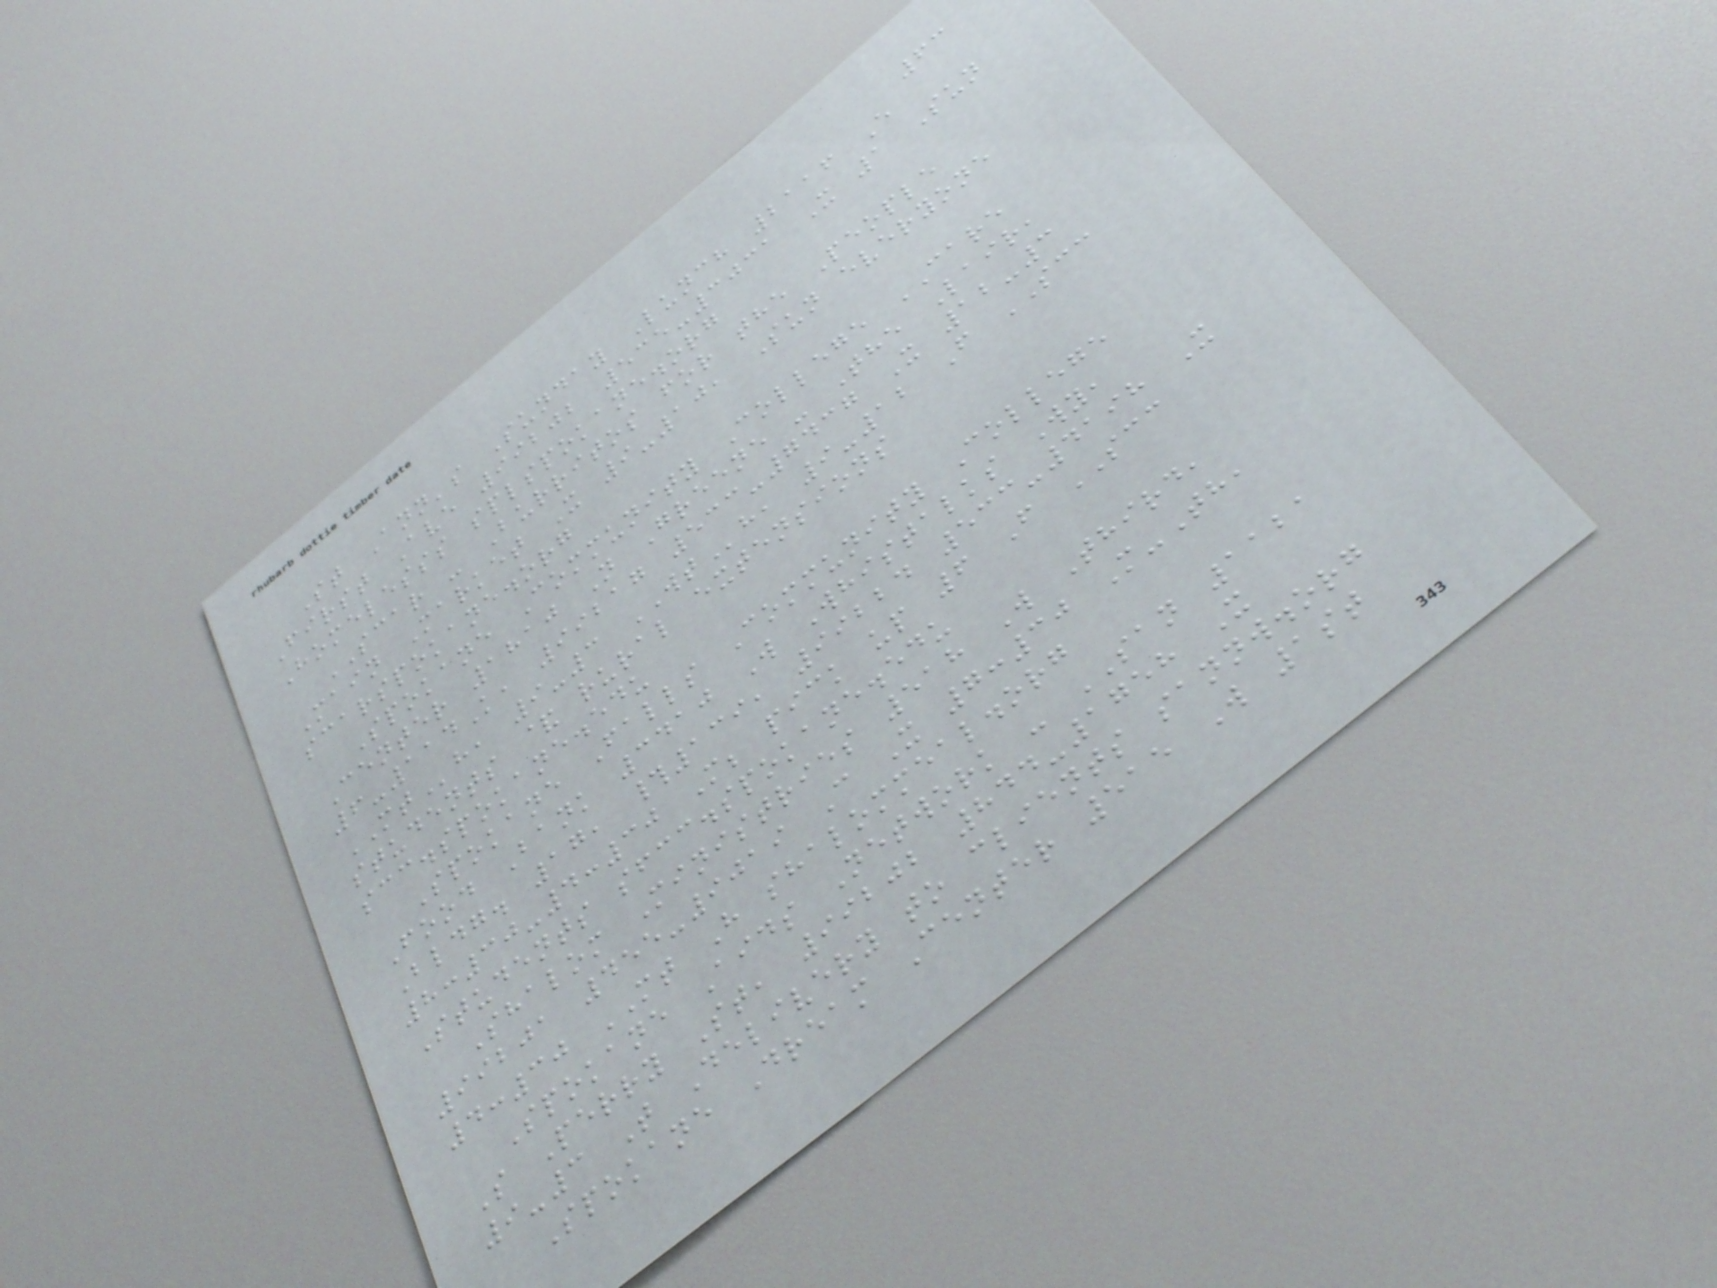63
St Ann's Sunday Lunch 2116 E
First Ave 99202 535-3031 X 1 Sun
Homelesss splspokane.org
SCAR - Burritos for the People
Main Market X 9-10, Sun everyone
scarspokane.org
Spokane Community College CARE
Center 1810 N Greene - The Lair,
6-114K, 99217 533-7437 X 12-3
MTh, 9-3 WTh, 9-12 F SCC
students & rural extensions
scc.spokane.edu
Spokane Falls Community College
Food Bank 3410 W Whistalks Wy,
Bldg. 17, #139, 99224 533-4198 X
8:30-4:30 M; pick up 6 F SCC
Students sfcc.spokane.edu
Shalom Ministries 518 W Third,
99201 455-9019 C X 7:30 M-Th,
4:30 MT H shalommeal.org
Spokane Aids Network - SAN 1121
S Perry St, 99202 844-1758 X
9-3 T Delivery to clients sannw.org
Spokane Dream Center 515 W 1st
